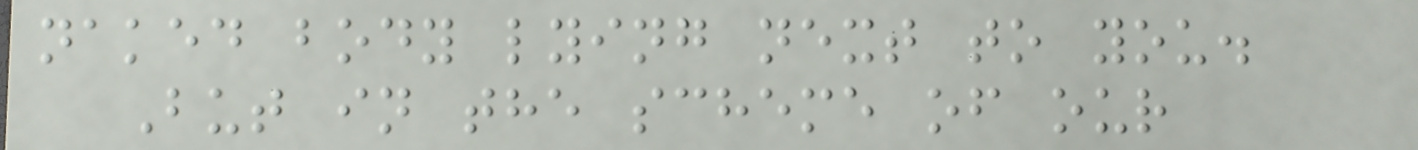naked body lying next to you.
But in the scheme of our
